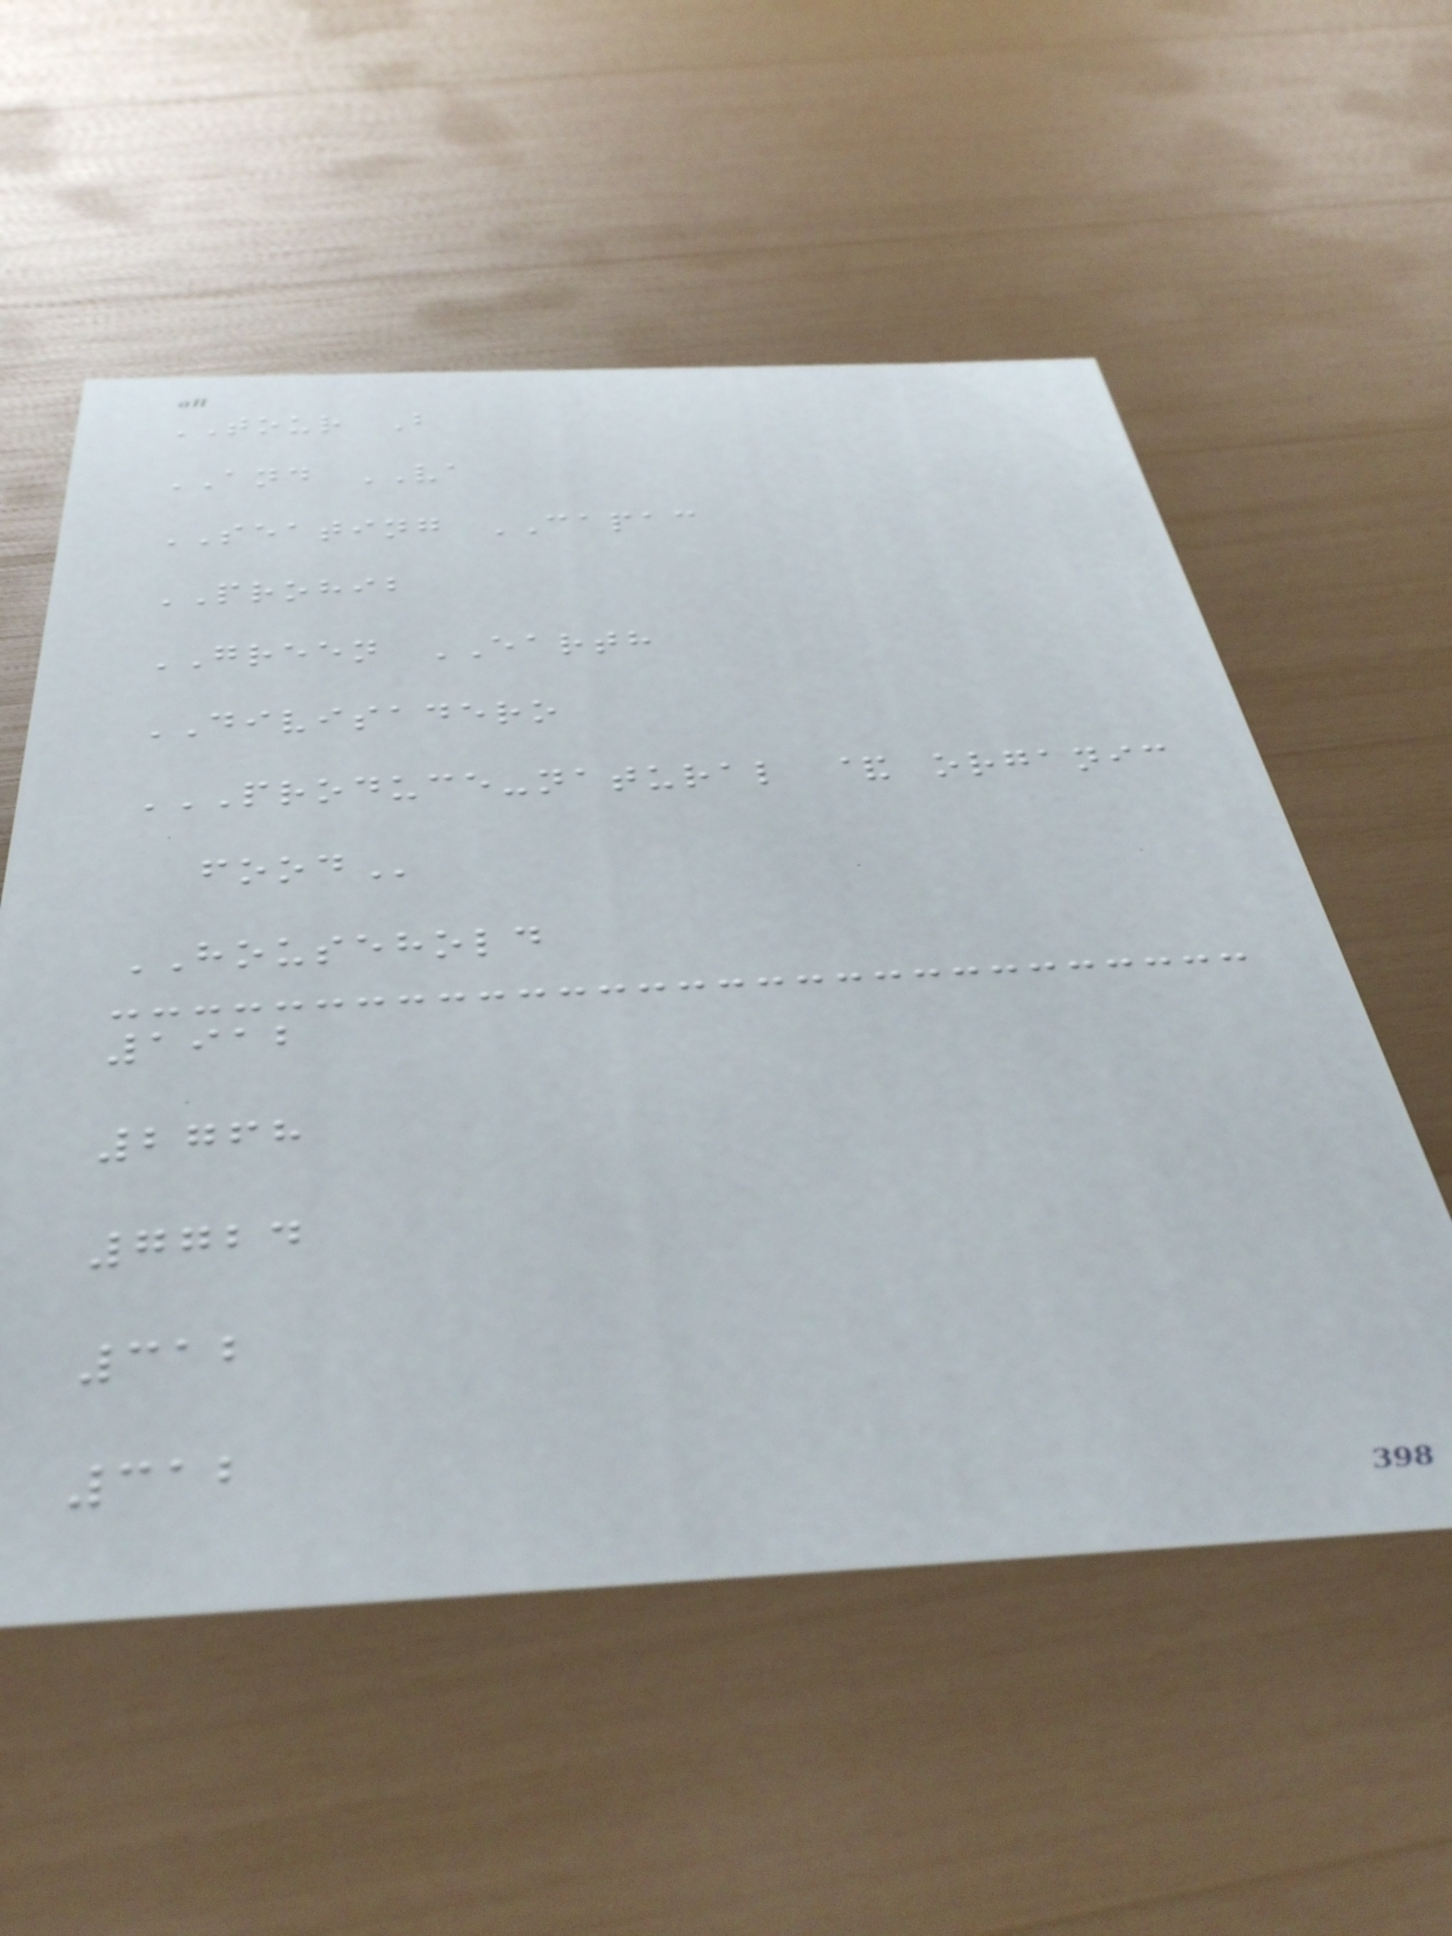TOUR B
AND VA
SEATING CAPAC
PROHIB
GREEN EARTH
DIVISADERO
PRODUCE-NATURAL & ORGANIC
FOOD
HOUSEHOLD
1912
2768
7724
312
312
